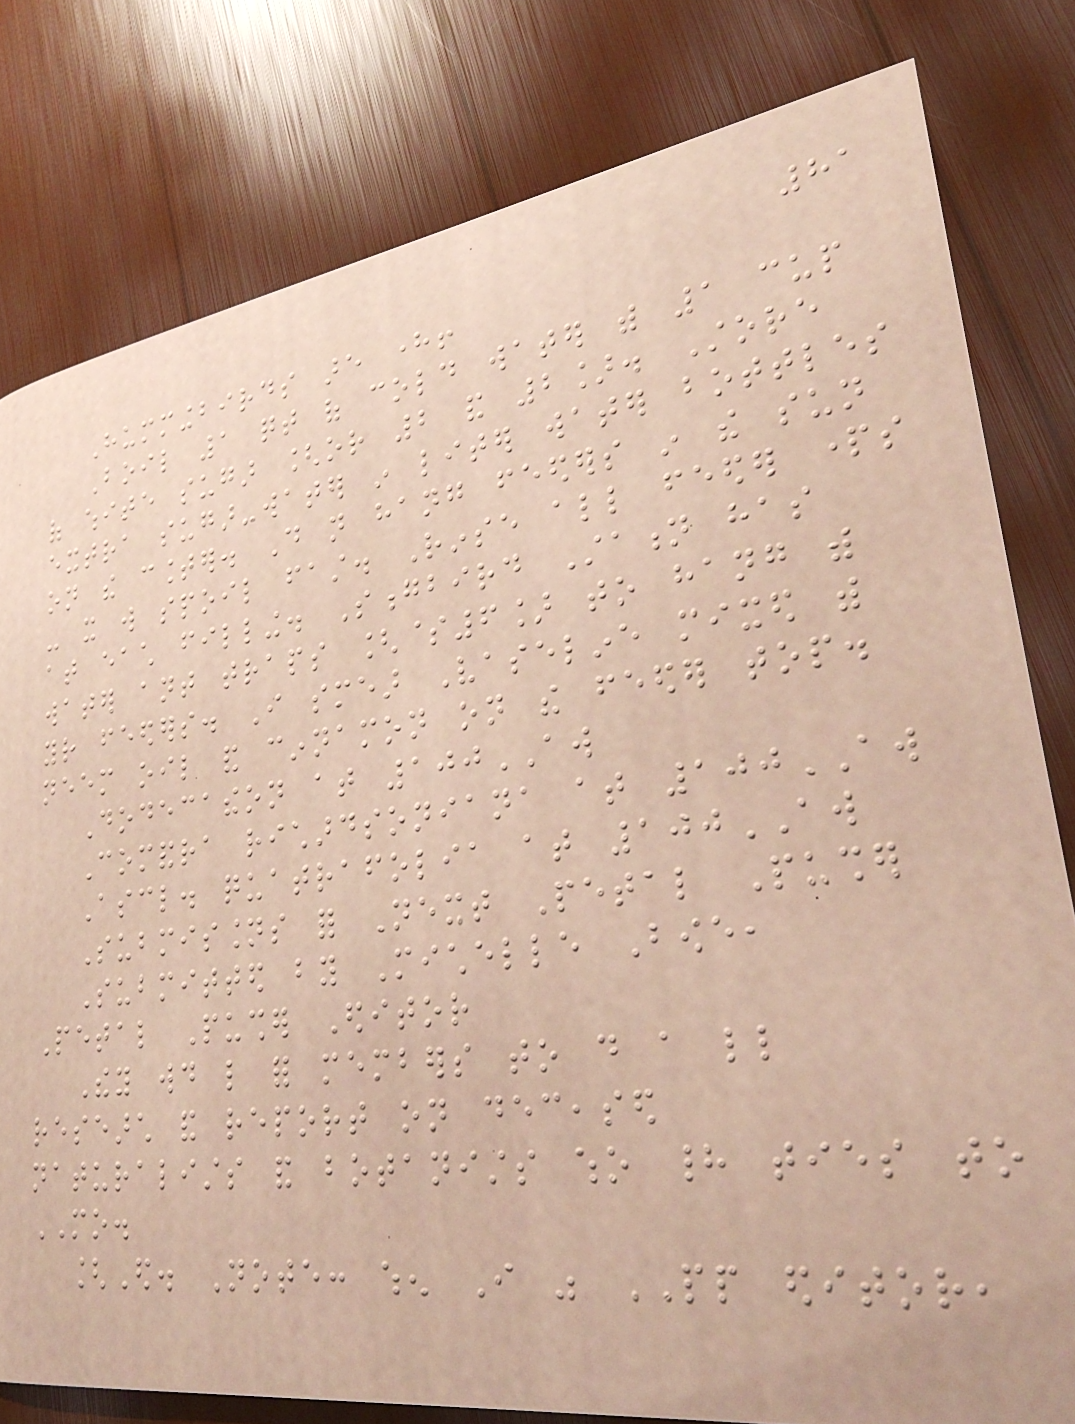81
Hummingbirds are here!
Boil 1 qt of cold water with 1 cup
of white sugar [or 2 and 2]. Store
extra sugar-water in liter water bottles
on the counter. Do not hang feeders in the sun
- it will spoil fast. Rinse all feeder parts
at each filling. Songbird Station has
water ant traps [$6] to hang with
your feeders. I smear Vaseline mixed with
neem oil and cinnamon on the feeder top.
Dodecatheon at 100AW
Comandra richardsoniana at 100AW
Ascl. quatrafolia at 100AW
Submissions for Next Petal Pusher
Submitted by Michelle Bowe,
Petal Pusher Editor
They would like for members to do a little
research and report on deceased
naturalists and botanists who had ties to
MO.
[Ed. Note: when I was PP editor,
